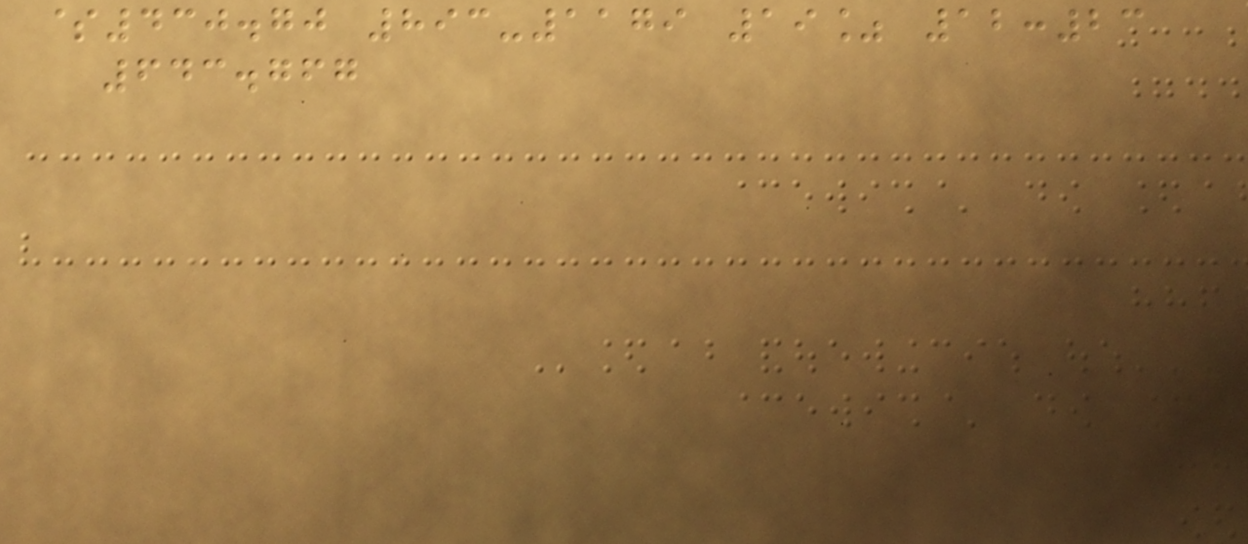$430.70 893-1179 19% 12:23
643.767
